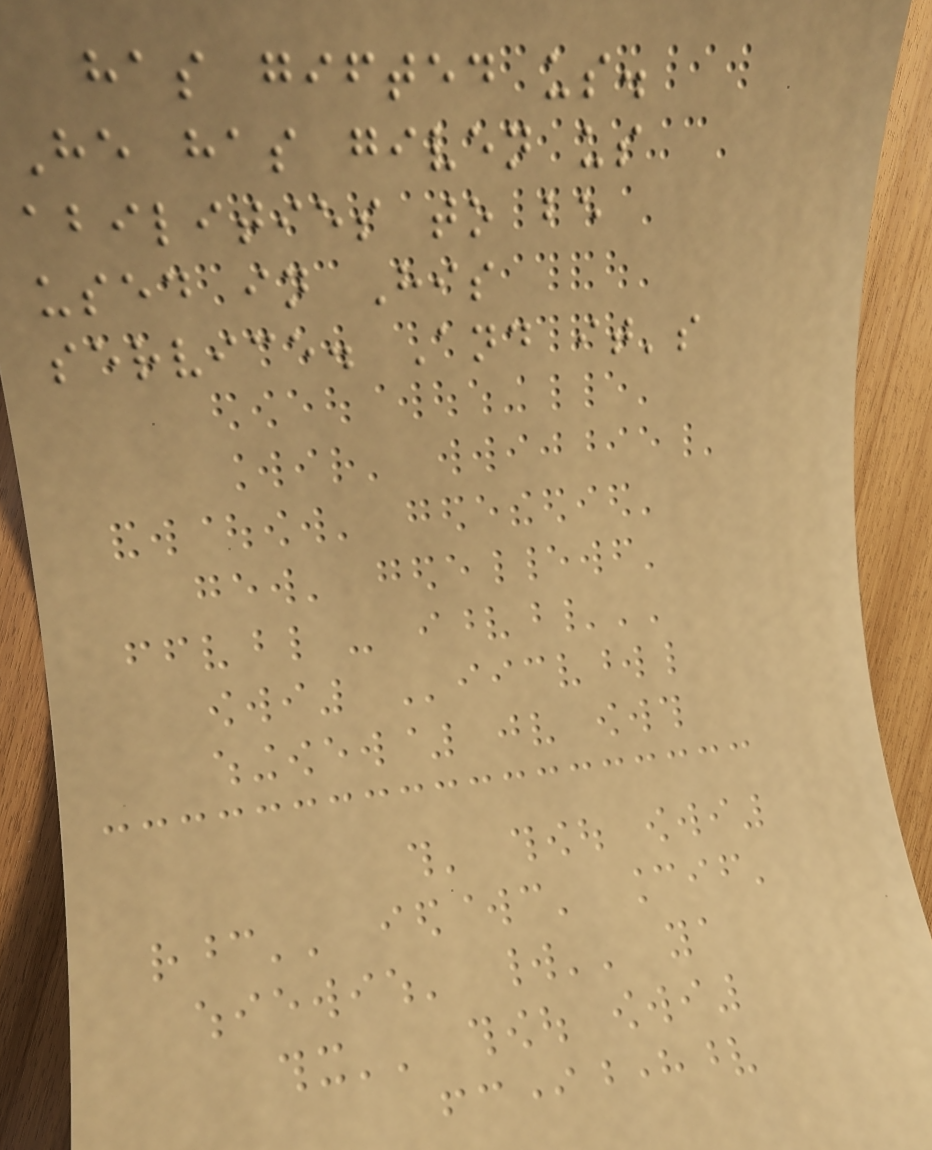has gifted us.
He has given us
abilities to be
used in His
service. And it's
